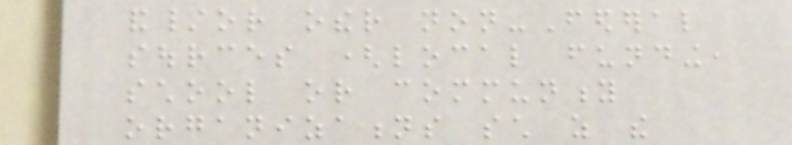and/or other non-Federal
sources (local funding,
school or community
organizations such as the
